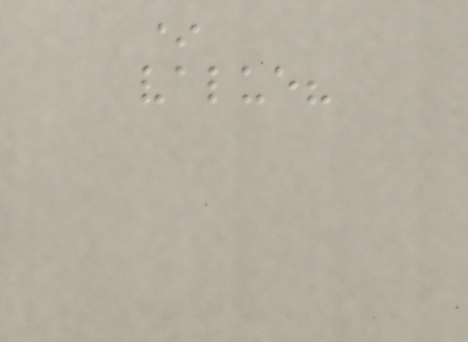*
value?
